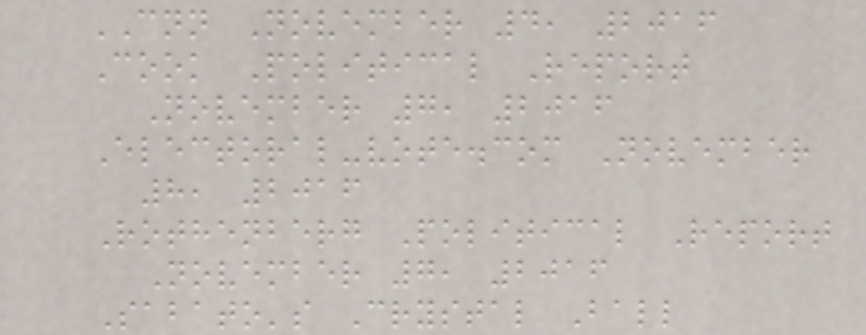CNN November 4, 2016
Cook Political Report
November 7, 2016
Electoral-vote.com November
8, 2016
Rothenberg Political Report
November 7, 2016
Sabato's Crystal Ball
